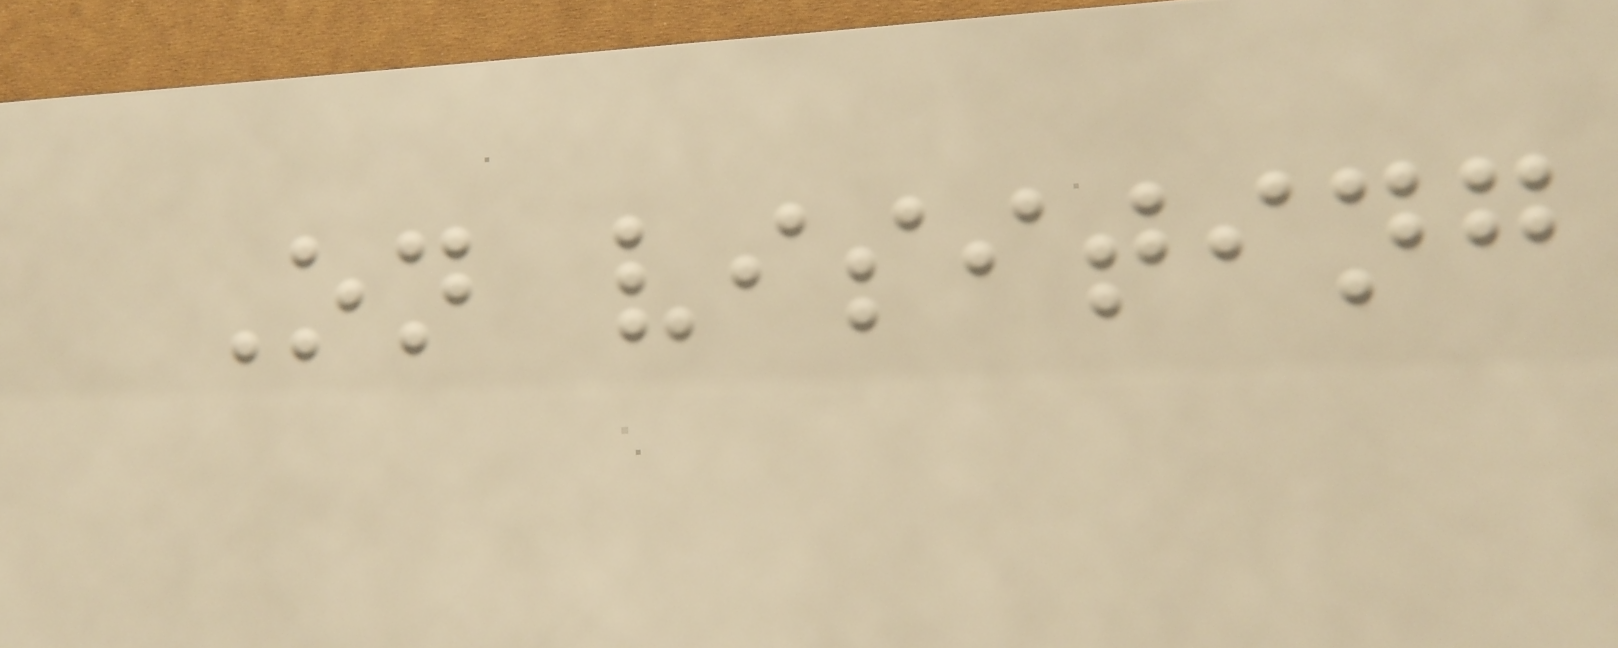On visiting
